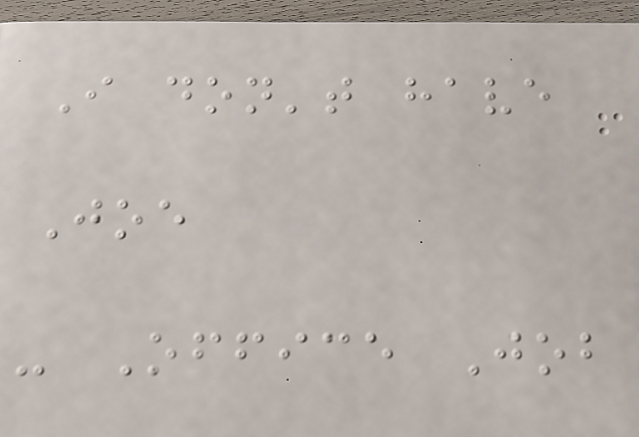I don't have
Joe
- Office Job
